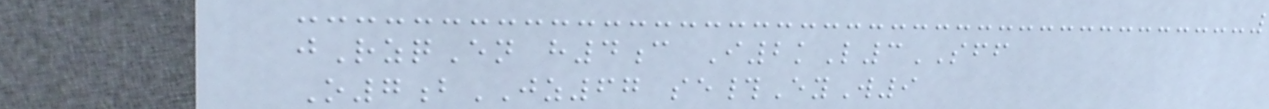jRzqEn h4c I2kL3SFF
O7bJZ67 se#EyW9
